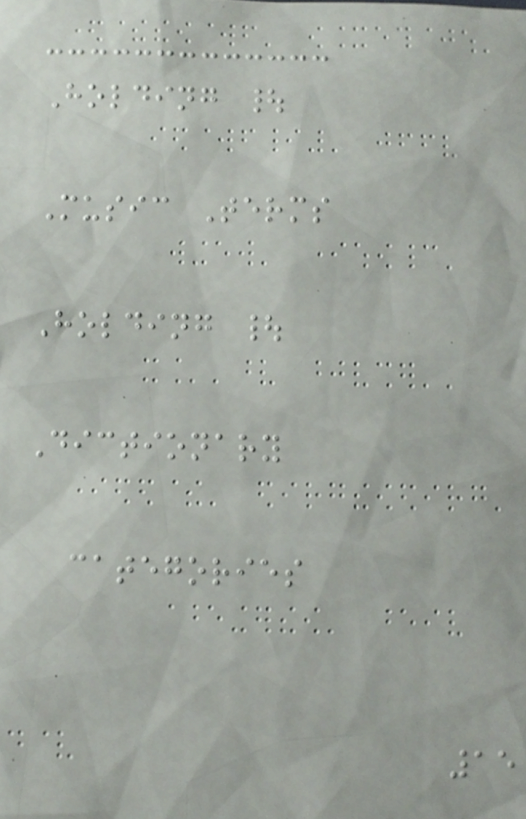Holding |
Music Terms
Holding |
Dictionary
categories
15
